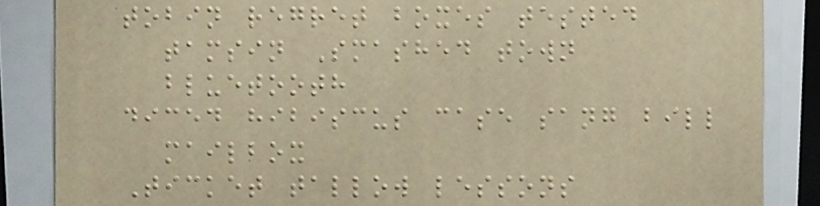tobin regret boxes tested
tamsin Smashed town
bluetooth
diced hibiscus case sang bill
mailbox
Ticket tallow lessons
